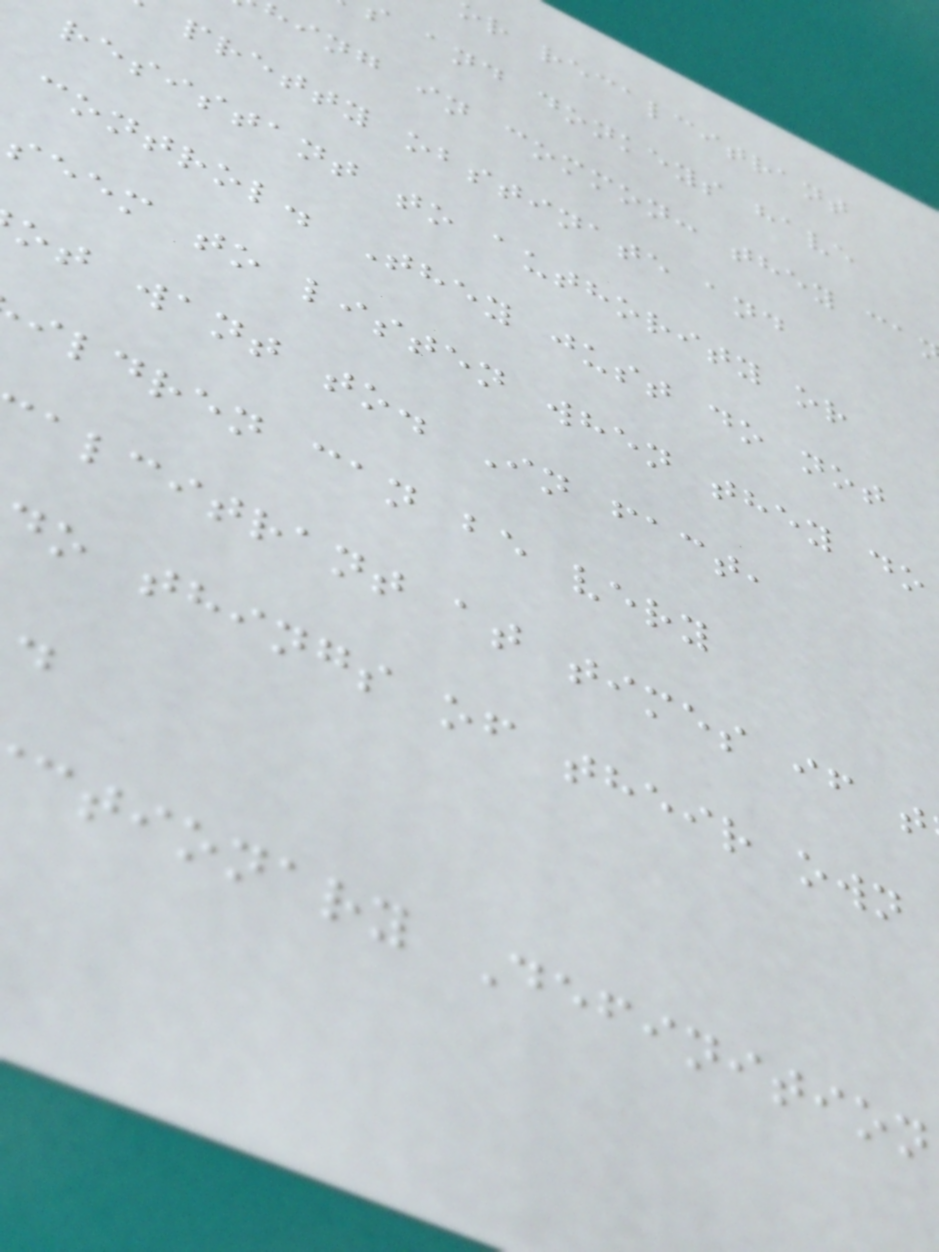r recalcitrant
and donkeys have
ing in common: they ca
pretty obstinate and
resistant to authority or
control. They just do not
seem to listen when they do
ot want to. In fact,
ildren can be very
alcitrant at times if t
do things of their own
ctionary Definition
